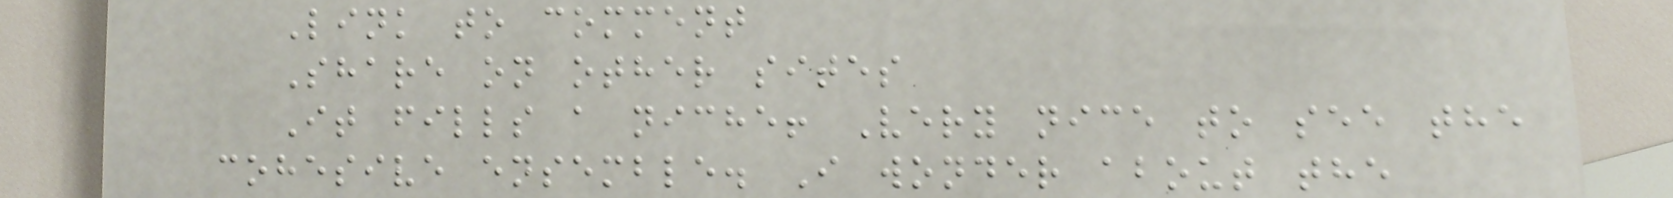Link to comment
Share on other sites
It fills a niche! Very nice to see the
cohesive ensemble. I wonder about the
